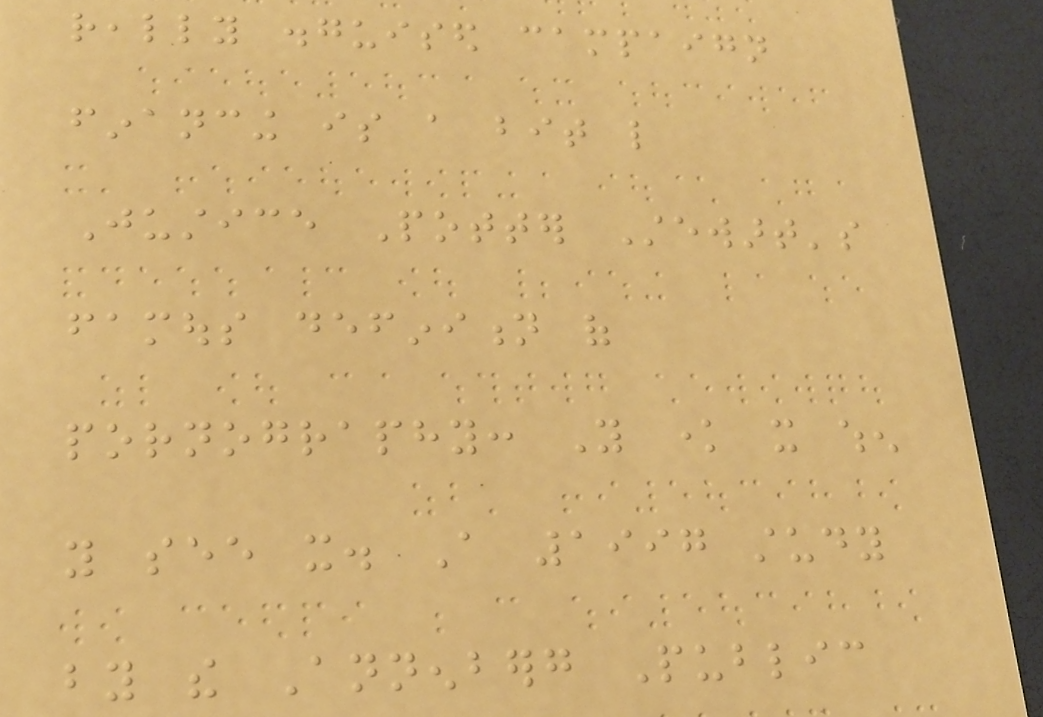really disguised campaign
financing is a bit like
Justice Potter Stewart's
famous definition of
pornography: You know it when
you see it. A 1997 study
by the Annenberg Public
